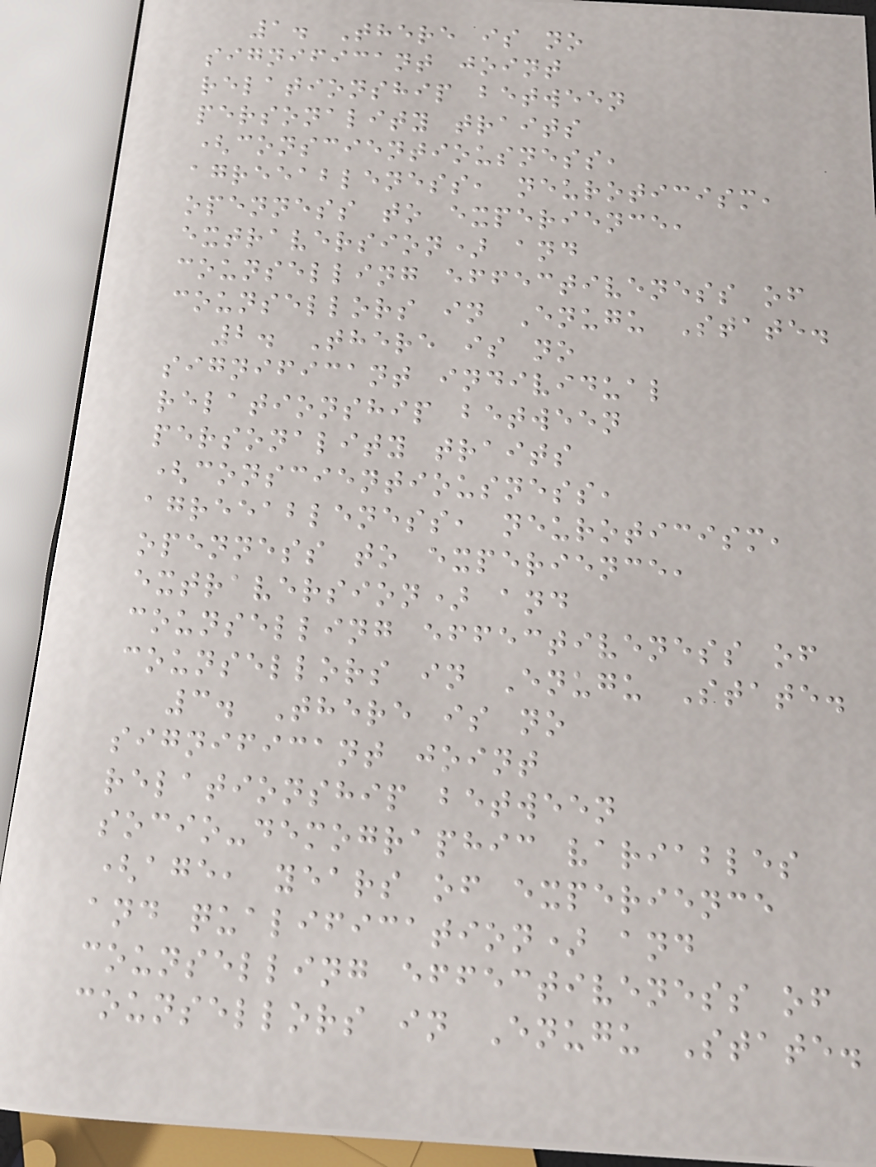1. There is no
significant joint
relationship between
personality traits
(conscientiousness,
agreeableness, neuroticism,
openness to experience,
extraversion) and
counselling effectiveness of
counsellors in Enugu State.
2. There is no
significant individual
relationship between
personality traits
(conscientiousness,
agreeableness, neuroticism,
openness to experience,
extraversion) and
counselling effectiveness of
counsellors in Enugu State.
3. There is no
significant joint
relationship between
socio-demographic variables
(age, years of experience
and qualification) and
counselling effectiveness of
counsellors in Enugu State.
